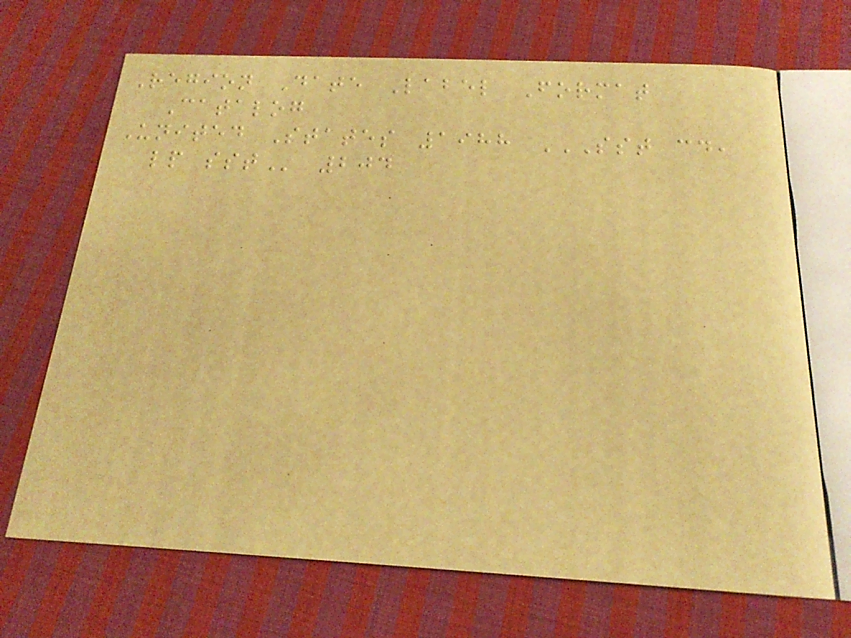Region Date Label Format
Catalog
United States 1988 SST CD,
LP SST 204
